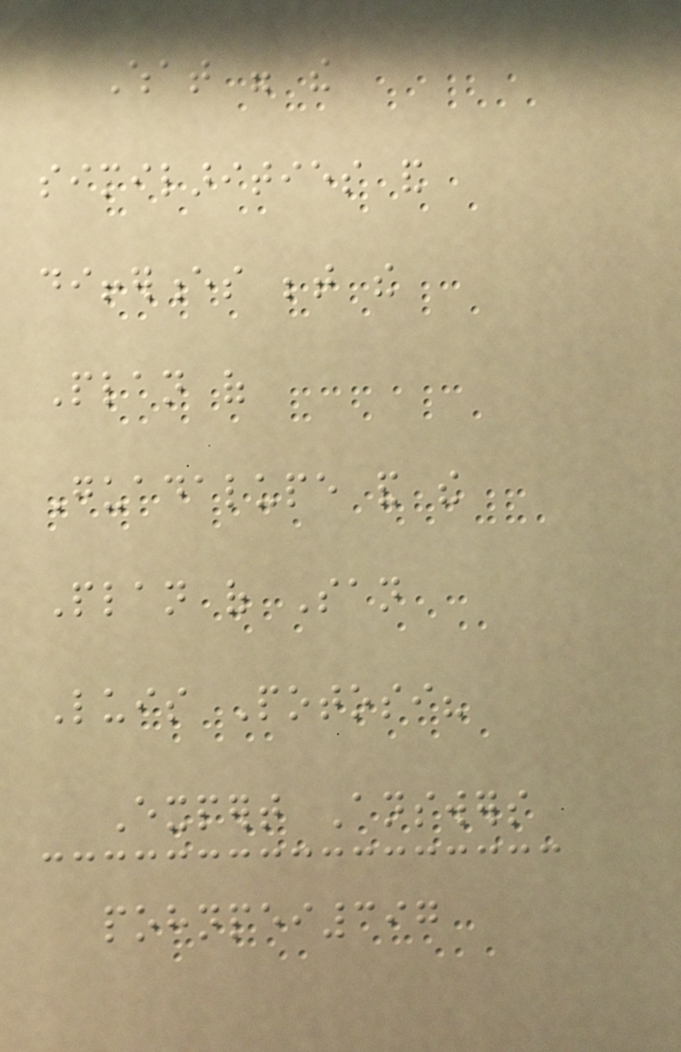What were the
similarities and
differences between the
Plan of
Guadalupe and the
Plan of San
Luis Potosi?
Expert Answers
pohnpei397
